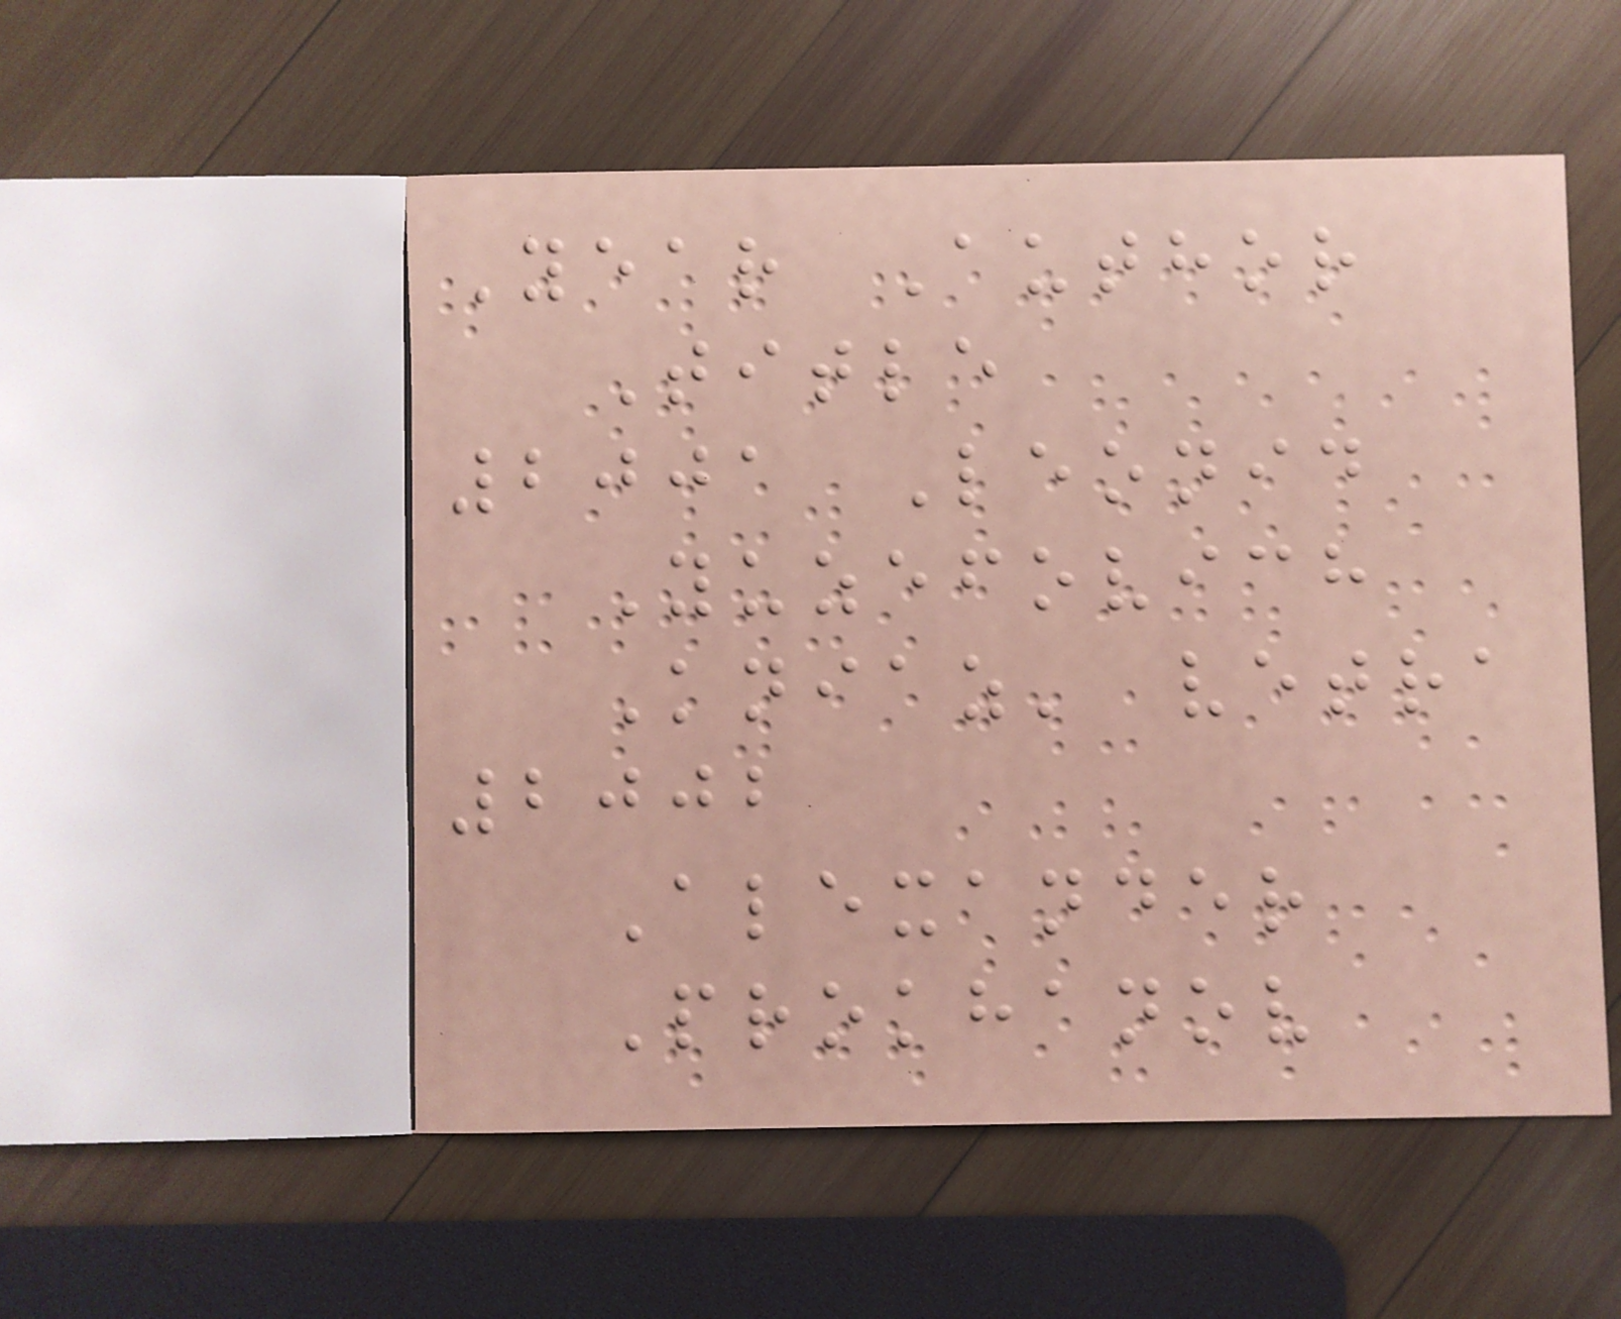Year Author
Title
2001 Leonid
Yuzefovich
Kniaz' vetra
2002
Alexander
Prokhanov
